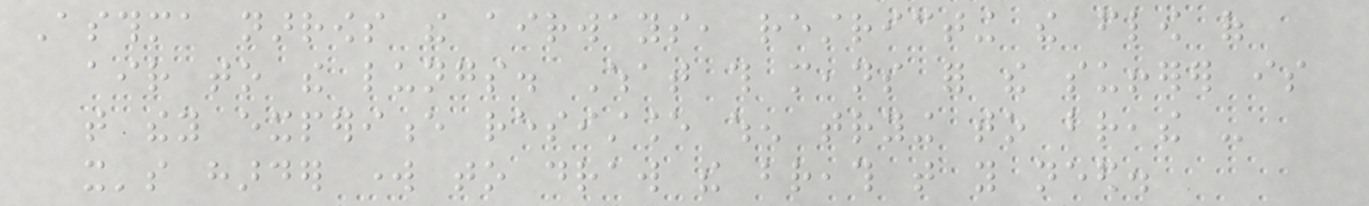Asthma narrows the airways, restricting the flow of
air to the lungs. What this means for the sufferer is
that they experience resistance when trying to breathe -
it's harder work to draw the breath that you need.
